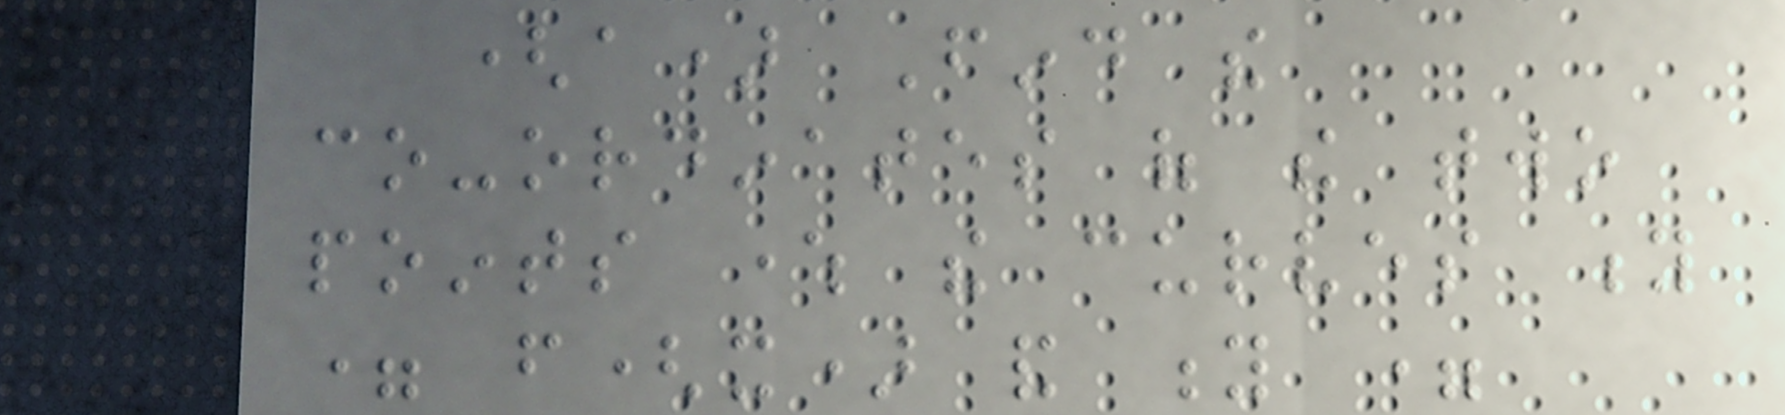(a) Find the
co-ordinates of the two
points where the curves y
= f(x) and y =
